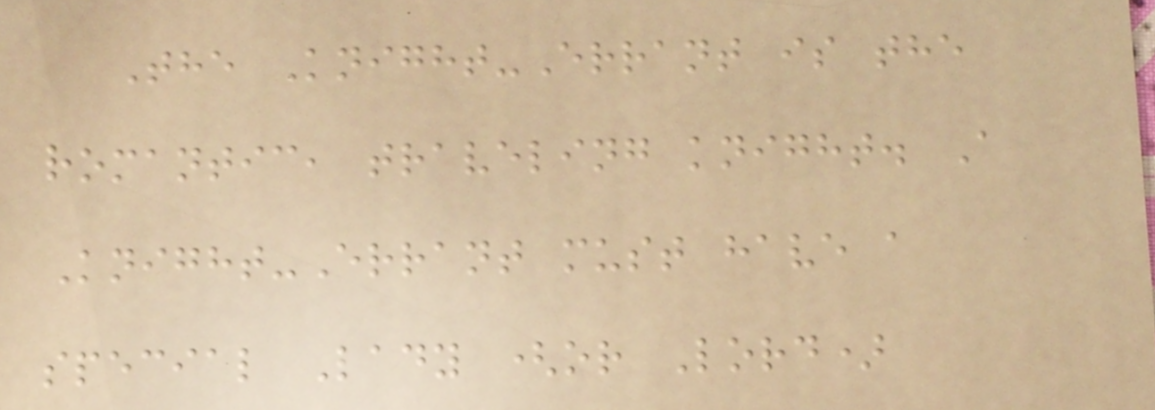The Knight-Errant is the
romantic, traveling knight. A
Knight-Errant must have a
special Lady (or Lord)
